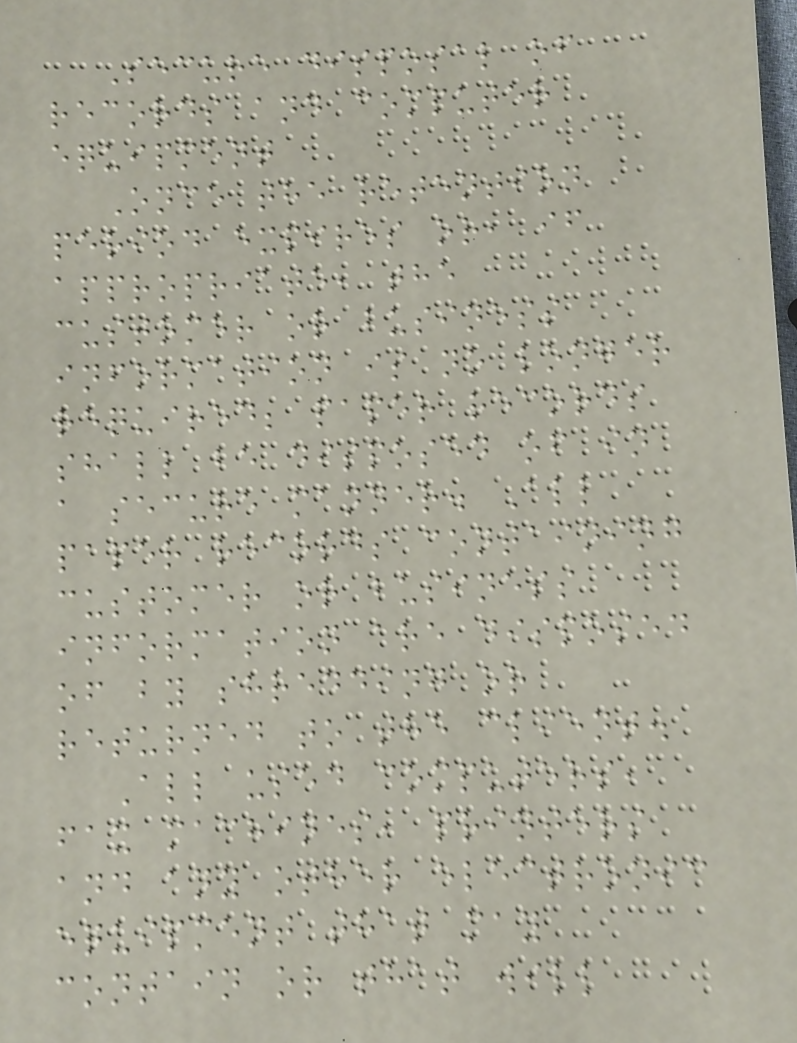Secure disposal of
records and computer
equipment
Once the retention
period expires or, if
appropriate, the
customer or business
information is no longer
required; paper records
shall be disposed of in
a secure manner. All
paper records containing
customer or business
information are disposed
of by shredding or
returned to the client.
All used computers,
fax machines, printers
and any other electronic
equipment that may
contain or that will
